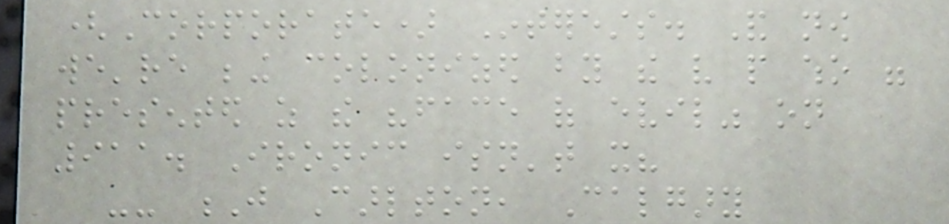(Corporate) Interests. And now
we're being colonized by the very people who were
presented as the "face of evil" on
911. Ironic isn't it?
-- J Carlton, Calgary
